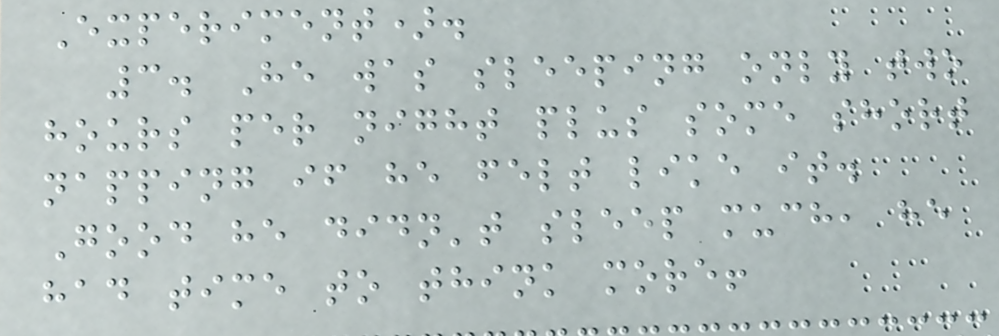Experiment).
3. He was sleeping only two
hours per night plus some short
napping if he felt like it.
Good he didn't sleep much, he
had time to think more!
